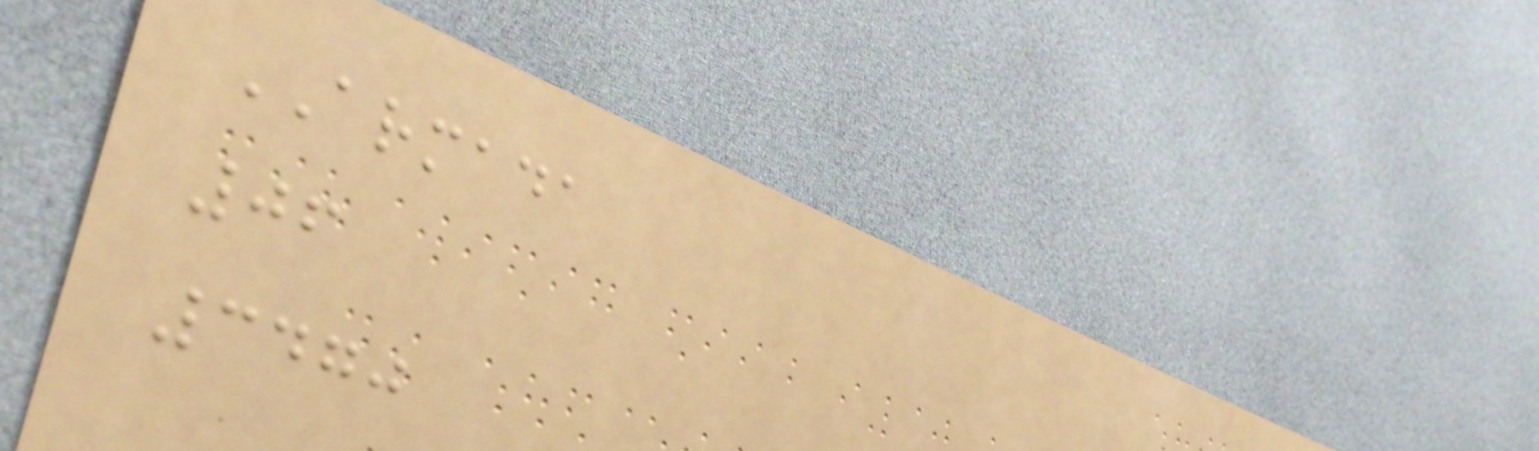ARMADA
06
3470
